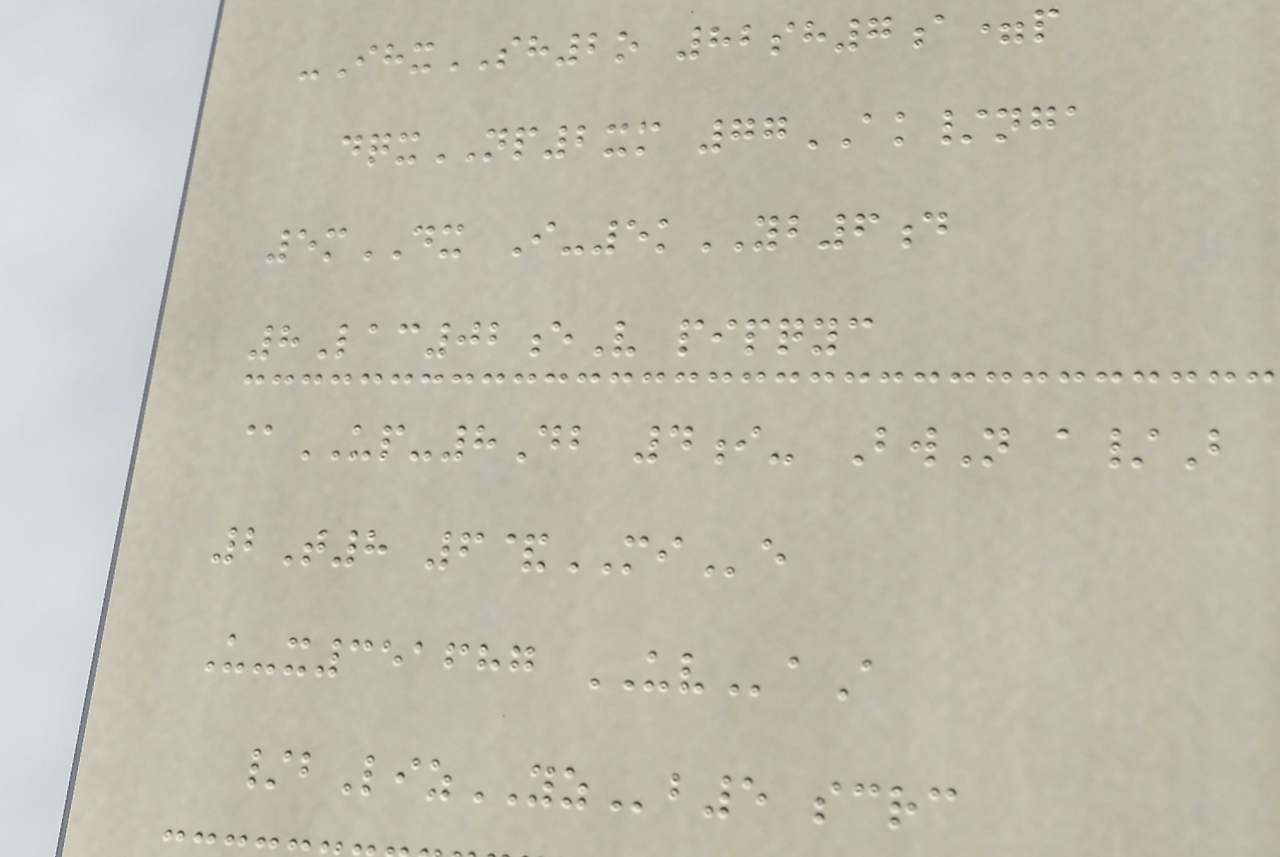-IhxSH2o 82sh7a=p
dqxNP2xm 77AK/nga
5mDX I-5kYB6d
8Lac02eV pipqyc
@UP-8Db 4i- BwN a/B
2T8 6&MIe
U-x351687 UVaA
/bLizYZb5 scrc
